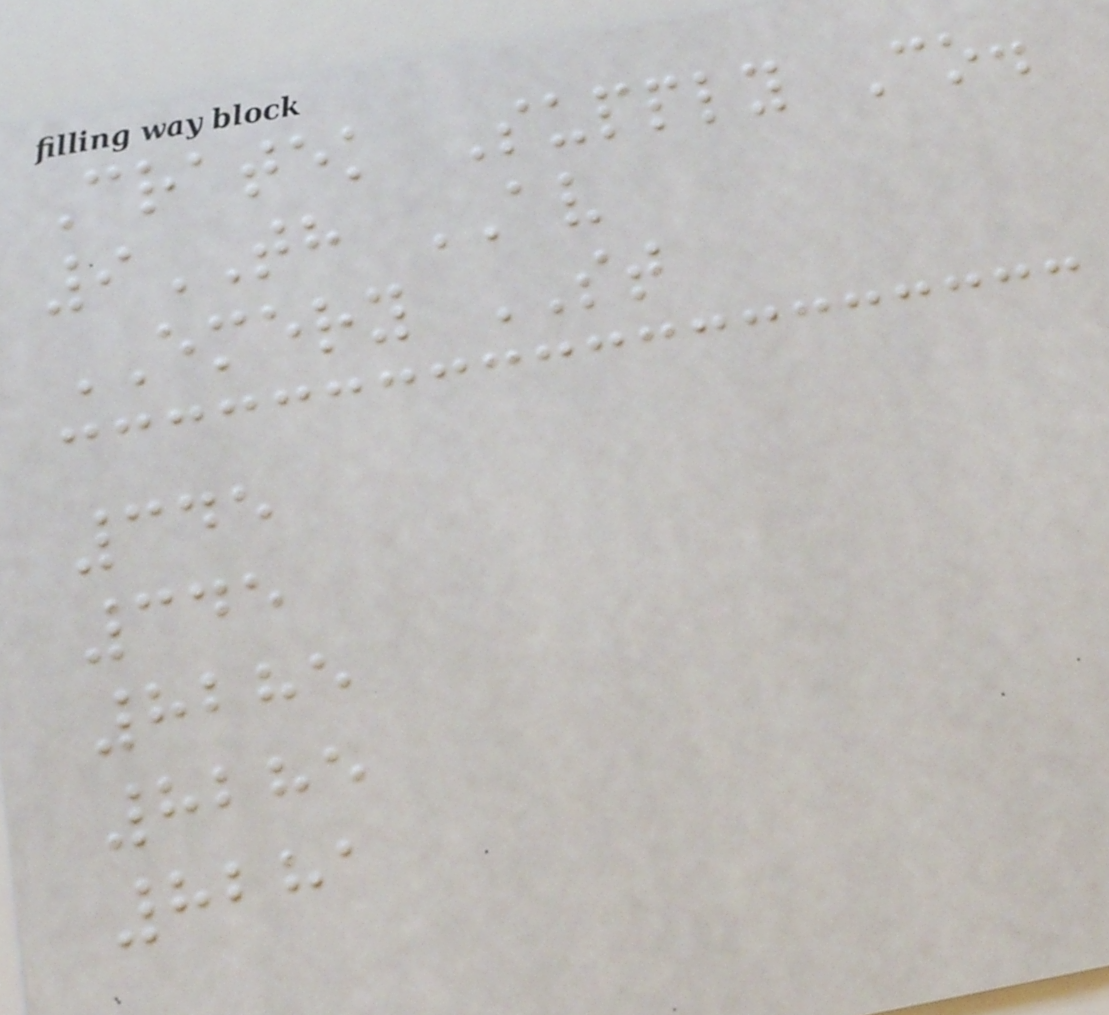Cratek Supply Co.
9TH AV
EMERY ST
345
345
8285
8285
8281
